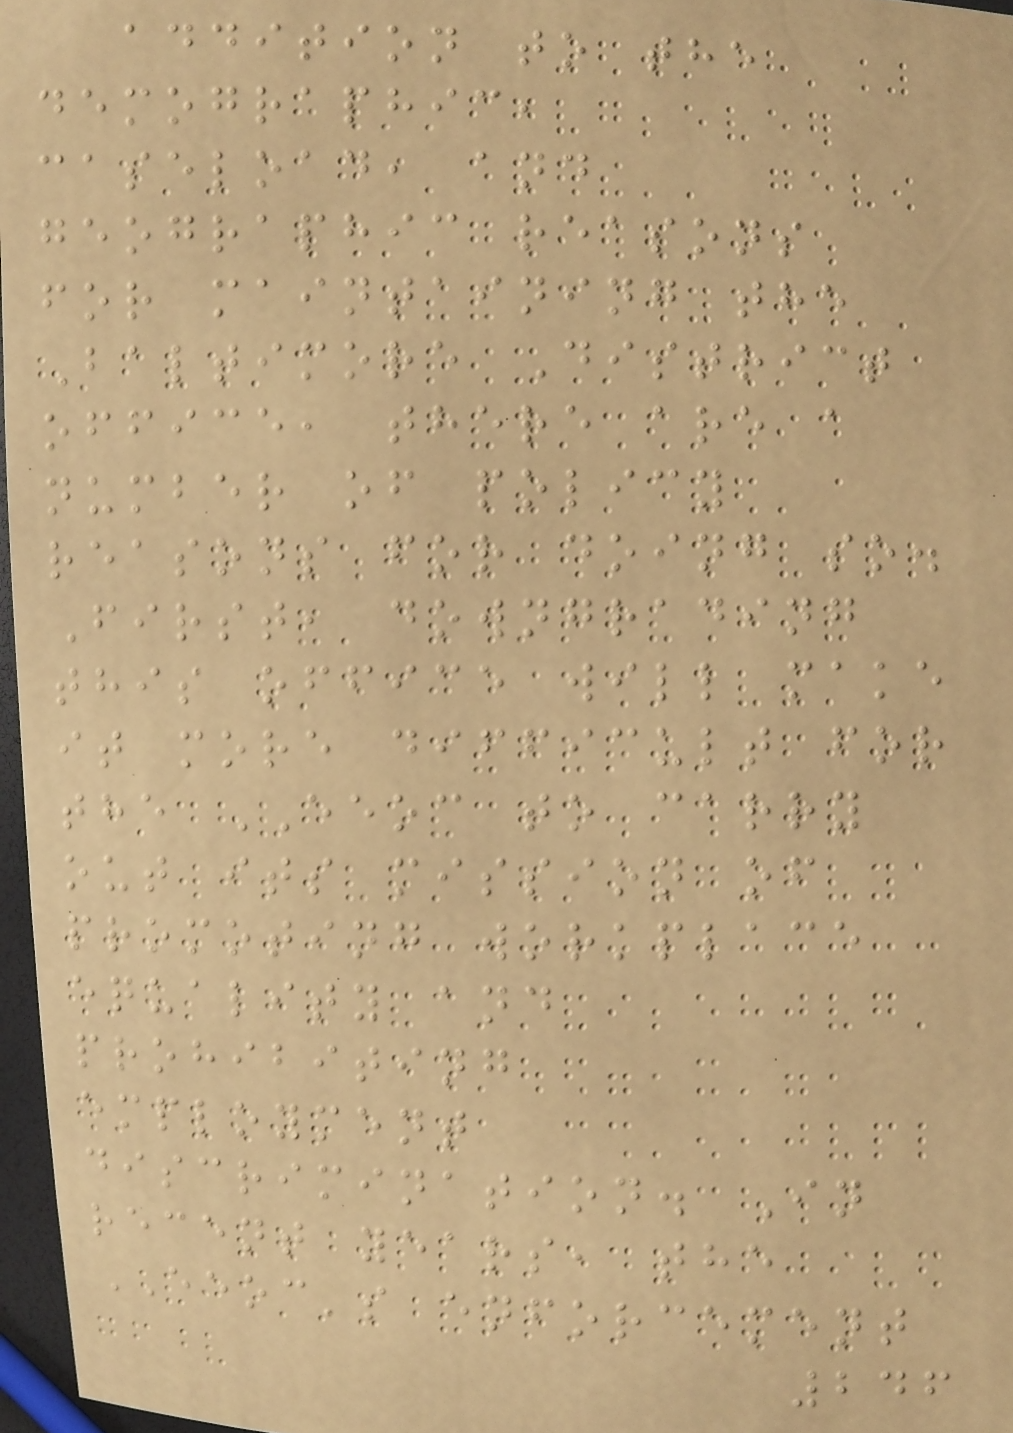addition to the
demographic,
caseload, and
geographic reasons
for maintaining the
Baltimore District
office, there are a
number of policy
reasons for doing so.
First, downgrading
this office will make
it more difficult for
the EEOC to carry
out its mission of
promoting workplace
equality and
prohibiting
employment
discrimination. In
recent years, the
EEOC's enforcement
246
